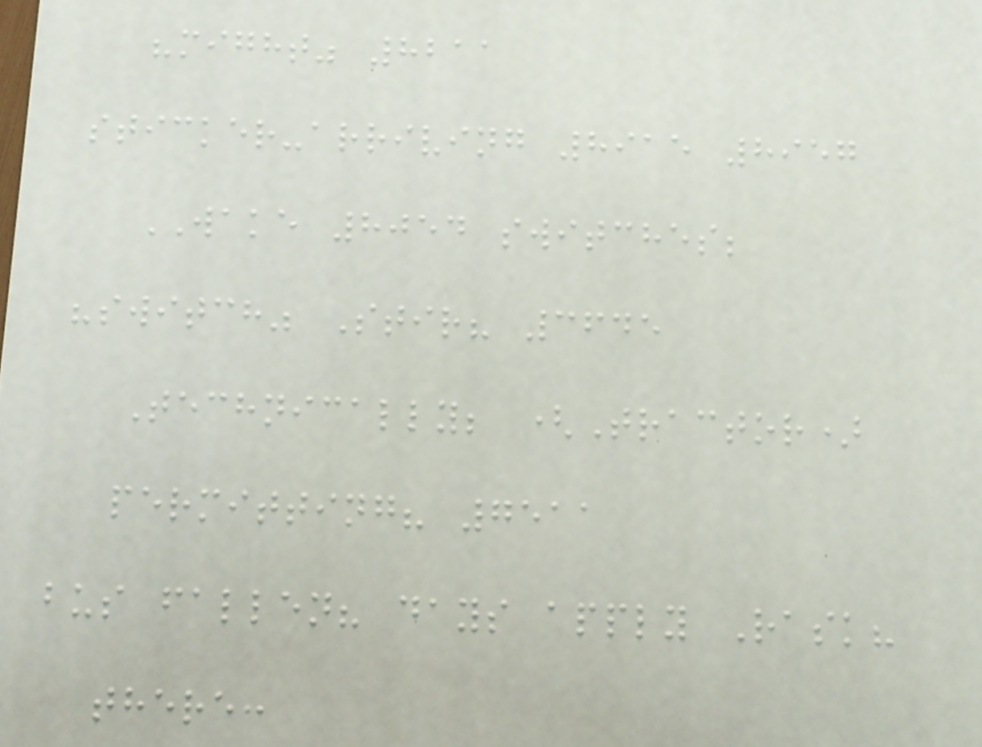"might" 8211
sticker-arriving 8915 8957
WAKE 8054 switches;
"switch" Stir? 3645
Technically; (Tractor)
permitting? 7511
bus fallen? days apply Rask?
there:
